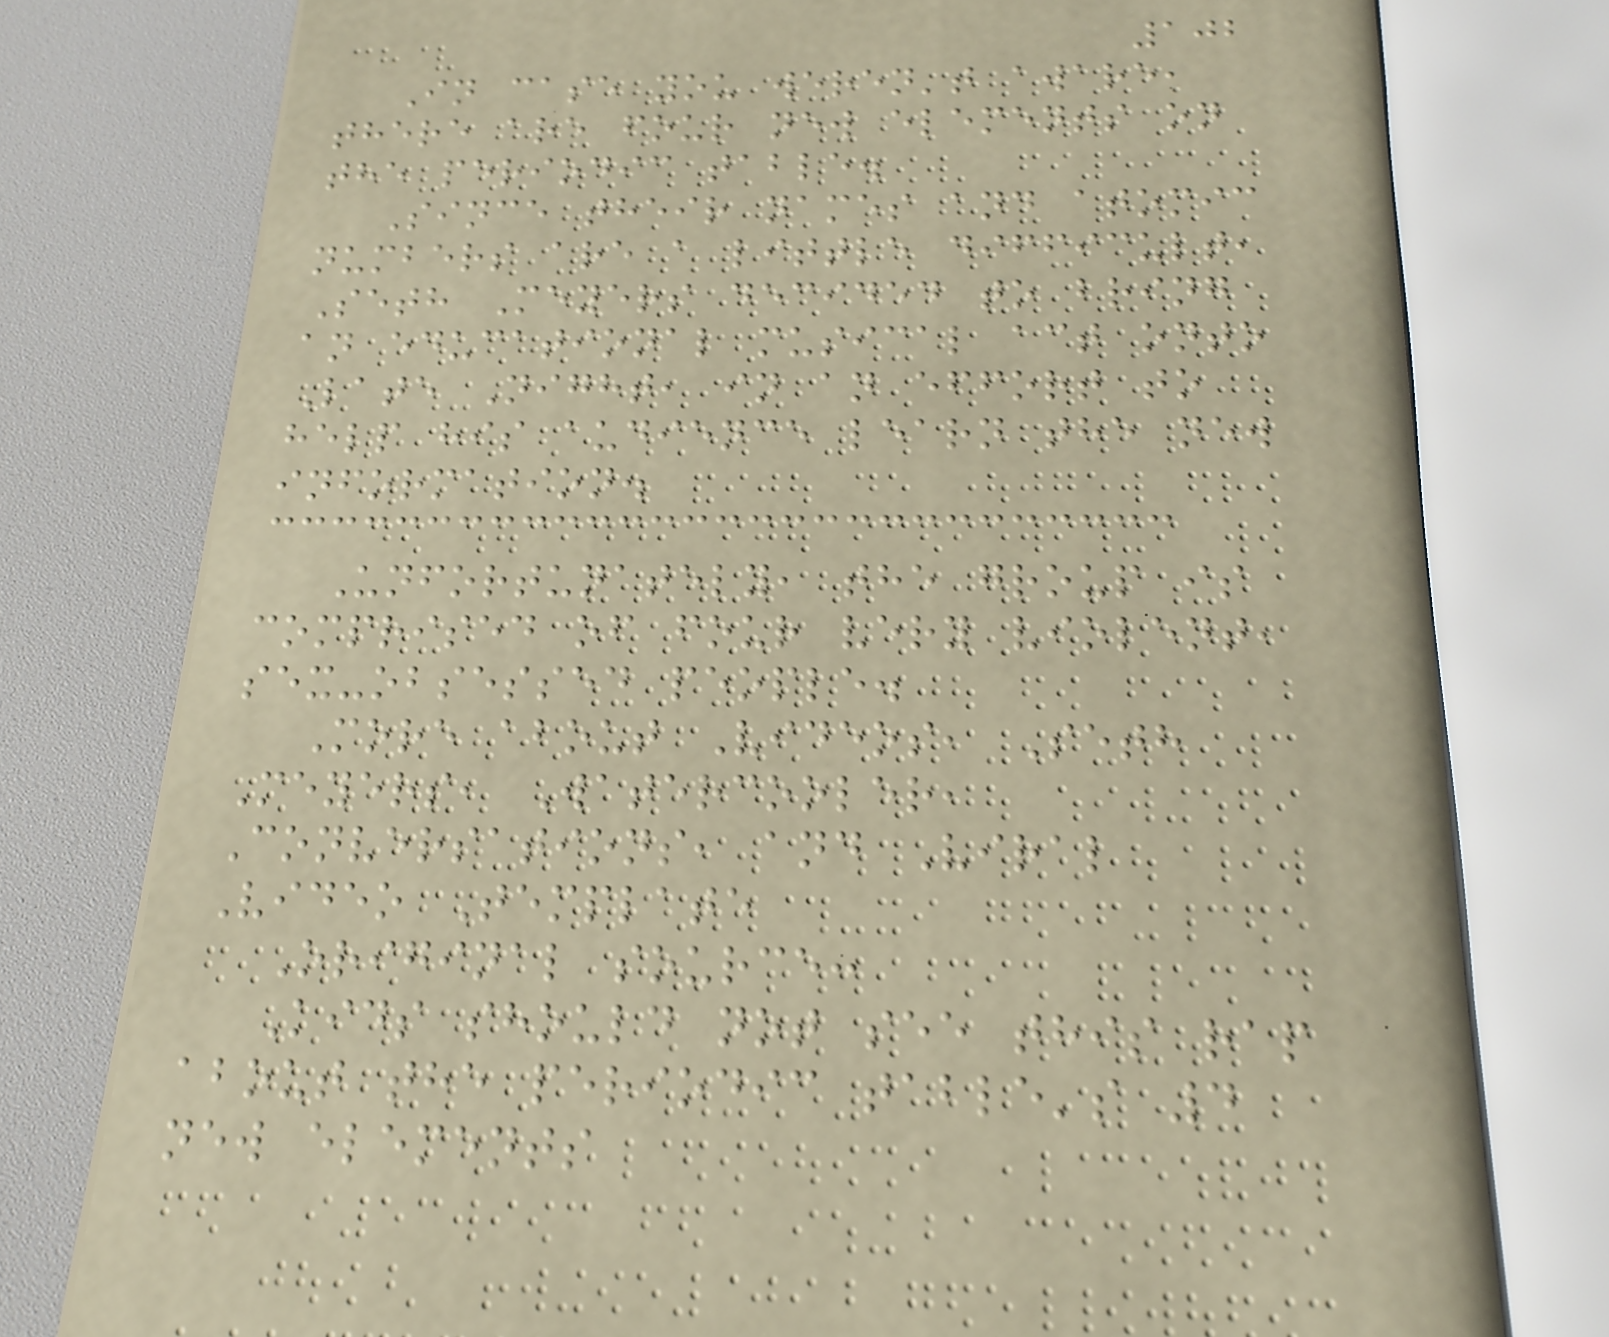102
In case you weren't aware,
there are four new elements on
the periodic table.
Since their names and atomic
numbers are a little difficult,
Seth Meyers decided to bring
an educational musical act onto
Late Night, in an effort to
help his audience learn the new
information.
Unfortunately, the group is
comprised of four very violent,
sex-obsessed people.
More about Videos, Seth
Meyers, Watercooler,
Conversations, and Viral
Video Template
Original source:
Kids should not see this rap
about the periodic table's 4
new elements
